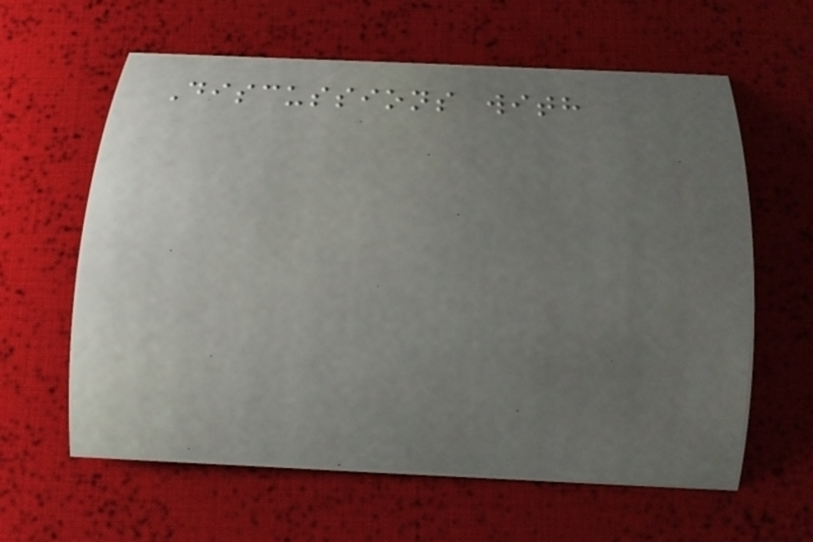Discussions with
